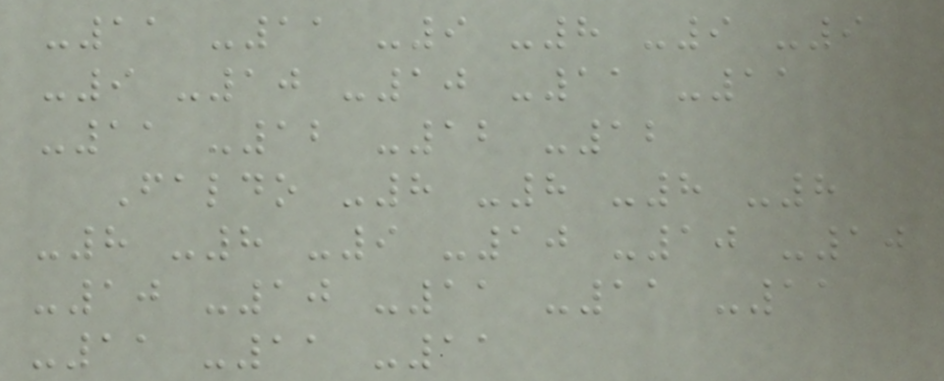-11 -11 -9 -8 -9 -9
-9 -10 -10 -11 -11
-11 -12 -12 -12
Faldo -8 -8 -8 -8
-8 -8 -9 -10 -10 -10
-10 -10 -11 -11 -11
-11 -11 -11
